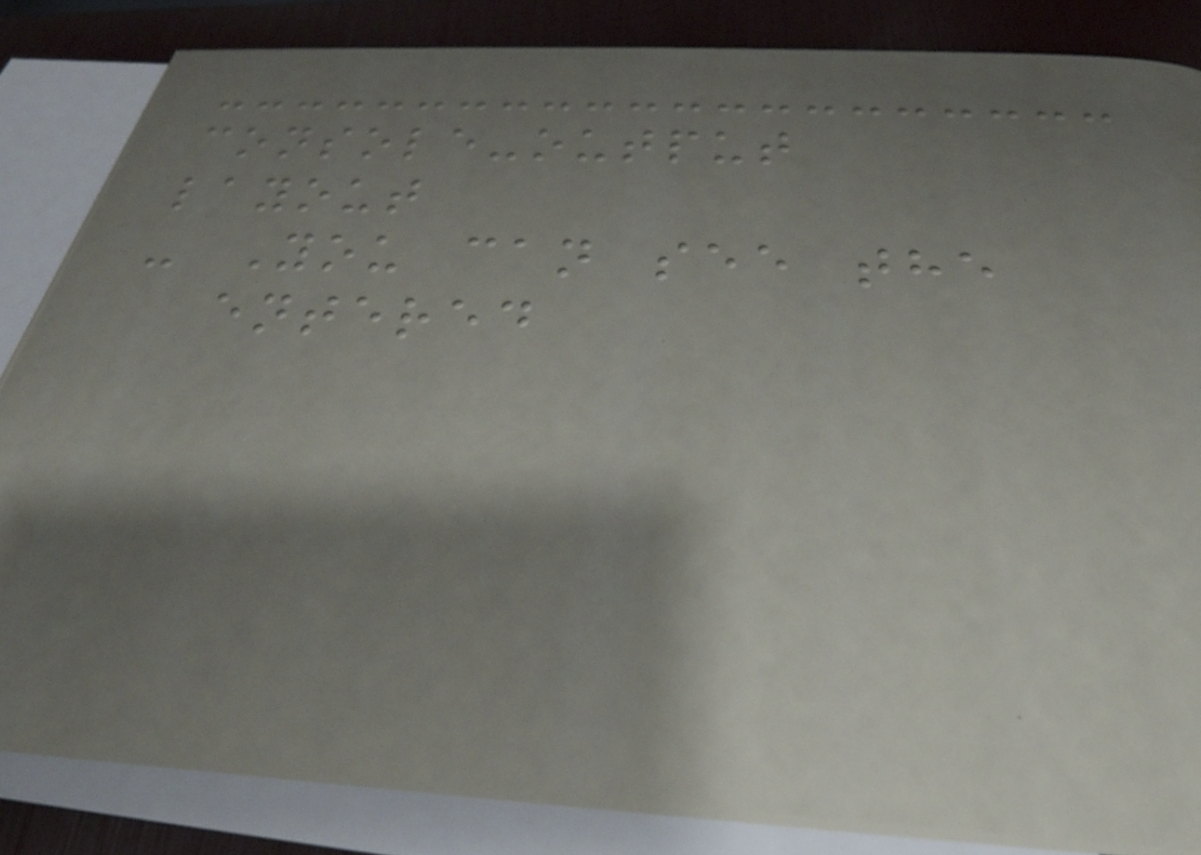console-output
layout
- You can see the
entered
